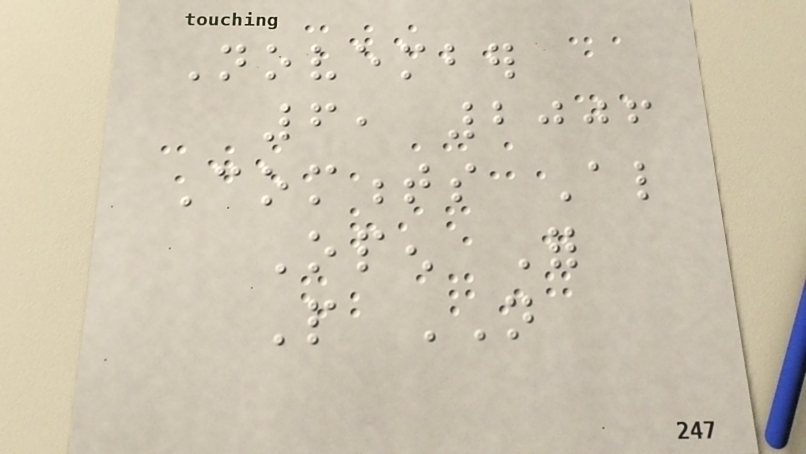November
6, 2006
Comments Also
Open For
People NOT
